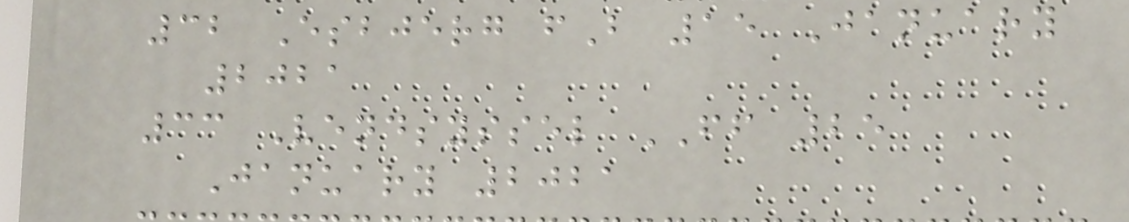32 Esbjerg fB 15 January
2021
33 Vendsyssel FF 25
January 2021
